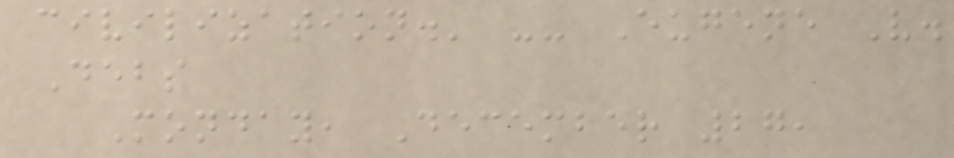civilization.' -- Eugene V.
Debs
Monday, December 27,
